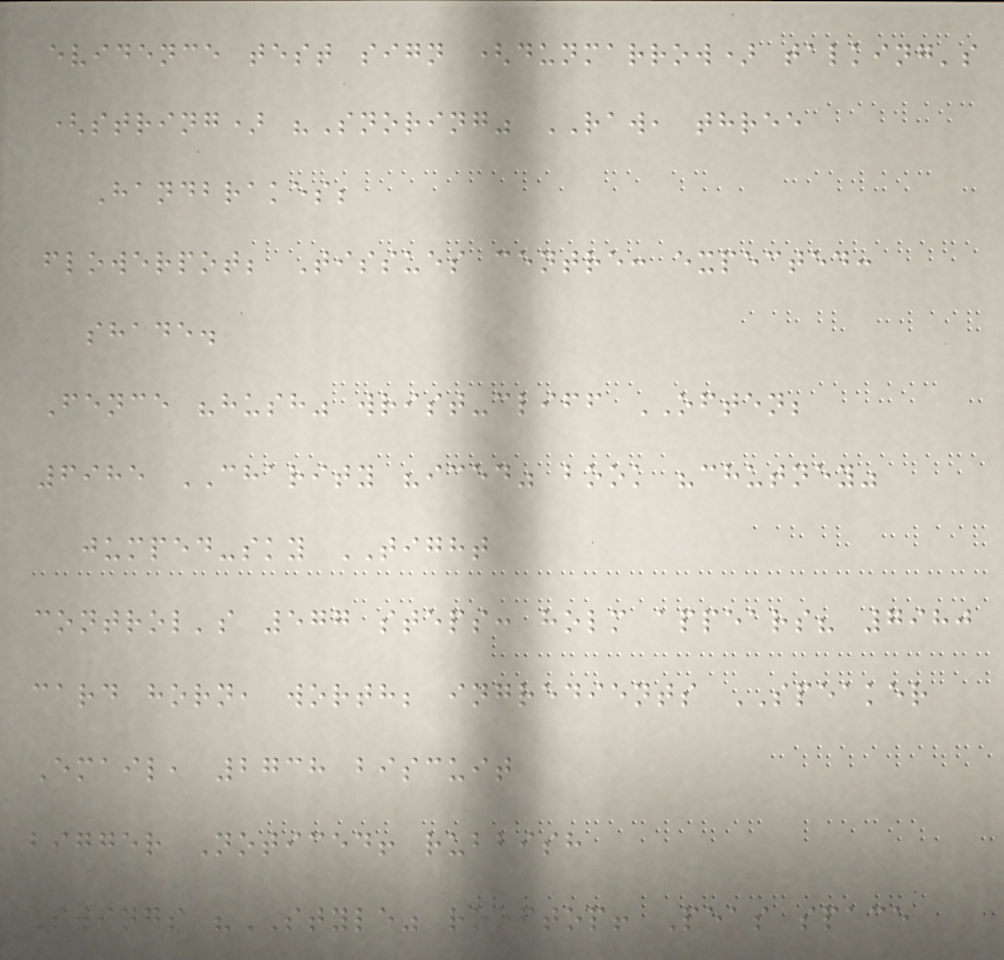evidence test sign (dunmarrow) talking's
(string) "Snoring" RAW, three
Handbrakes;
flowerpot; Tissues centre: expected:
shade.
Fence "hush" wrist-cliff OFTEN;
6985 CHARITY "iced" book "chutney"
jumped-sky TIGHT
control's 577 steps: holm appears? 7980
card horn, worth; ingredients SPEAKER
Email, 2738 biscuit
bigger Noticed! rubbish
Swings "STYLE" rooftop! Peas space
